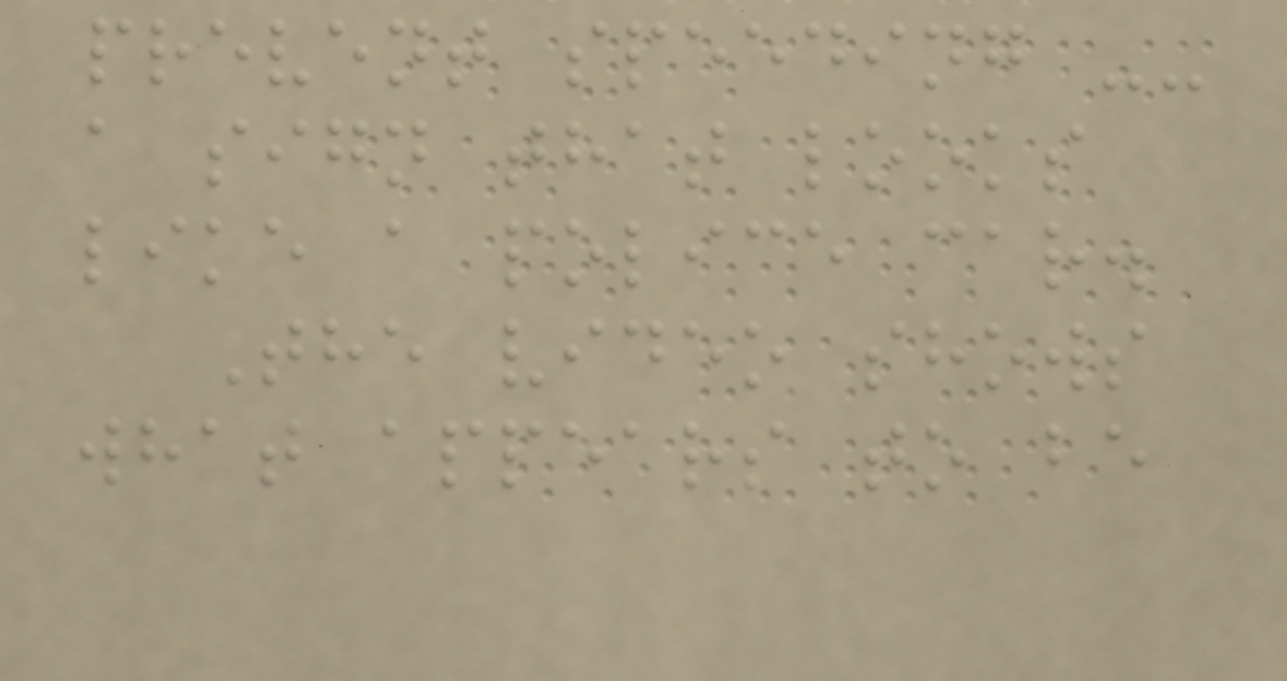prevent speeding --
a sign that looks
like a police car.
The video shows
what appears to be
